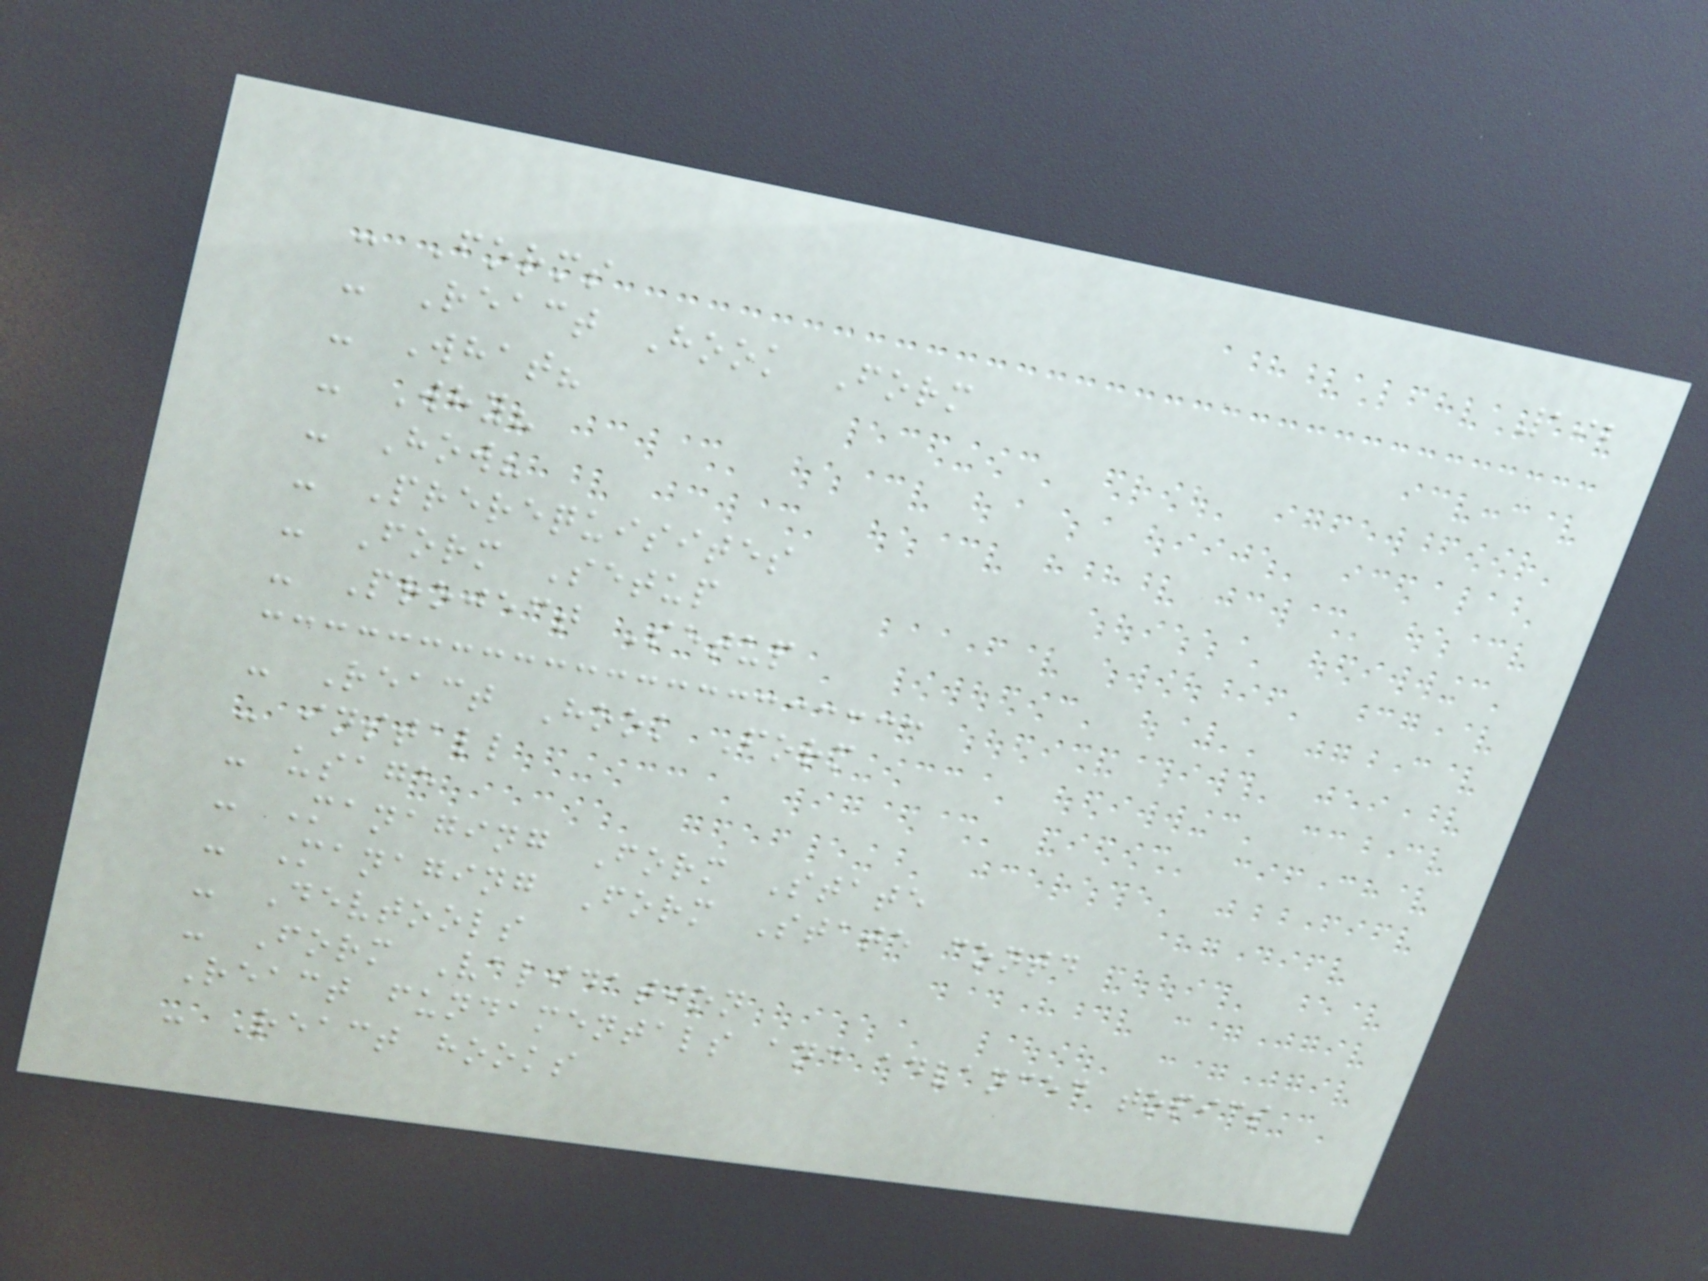192
- Forms
- React Hook Form
- What?
- Why?
- How?
- Prerequisites
- Form Setup
- Project Setup
- React Hook Form
- install
- usage
- Managing Form State
- Managing Form State contd
- Devtools
- Form Validation
React fundamentals and advanced topics
- React hooks
